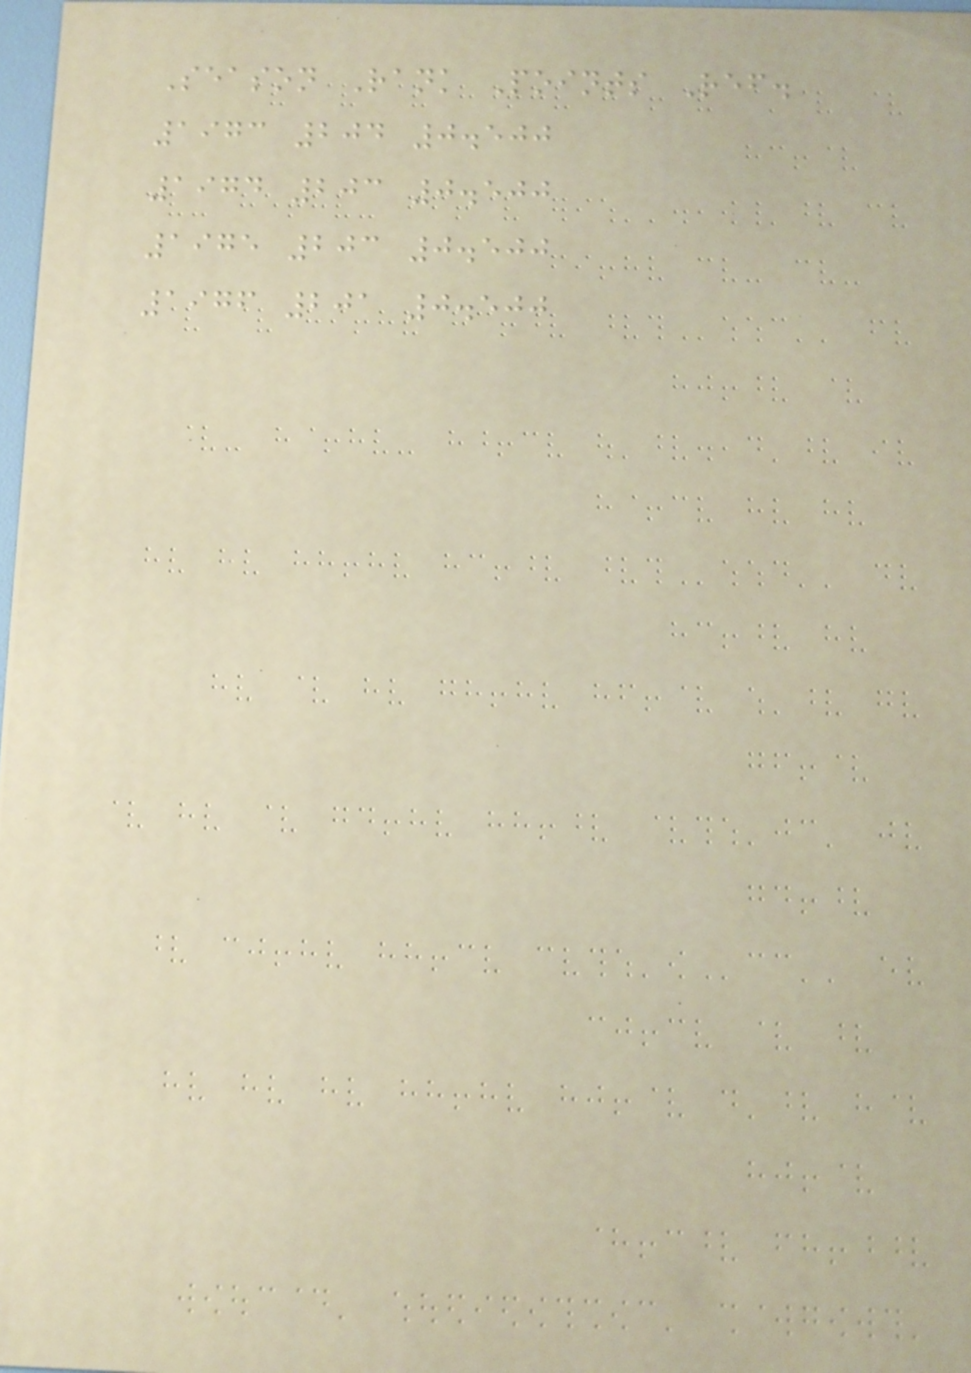Season Rank Points Ref.
1973 204 0.500
1974 203 0.500
1975 203 0.500
1976 201 0.500
